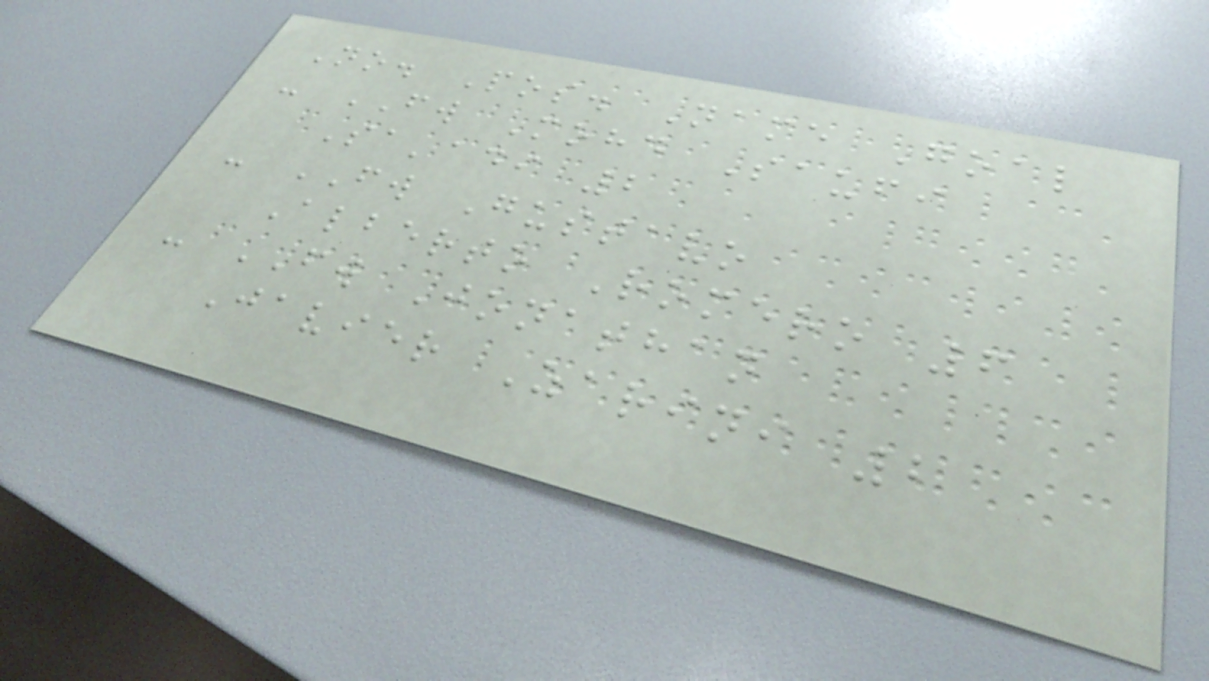No. Pos. Name Goal
- FW Mohd Saufi
Sa'adi 2
- FW Gustavo
Alberto Romero 6
- FW Jonathan
Javier Zarini 2
